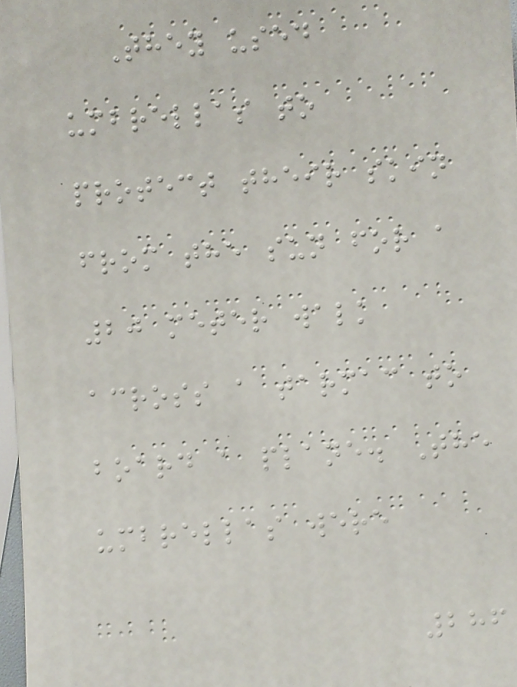They used
umbrellas to
protect their skin
from the sun for a
20 meter walk
across a tarmac to
board a plane. The
umbrellas were
286
